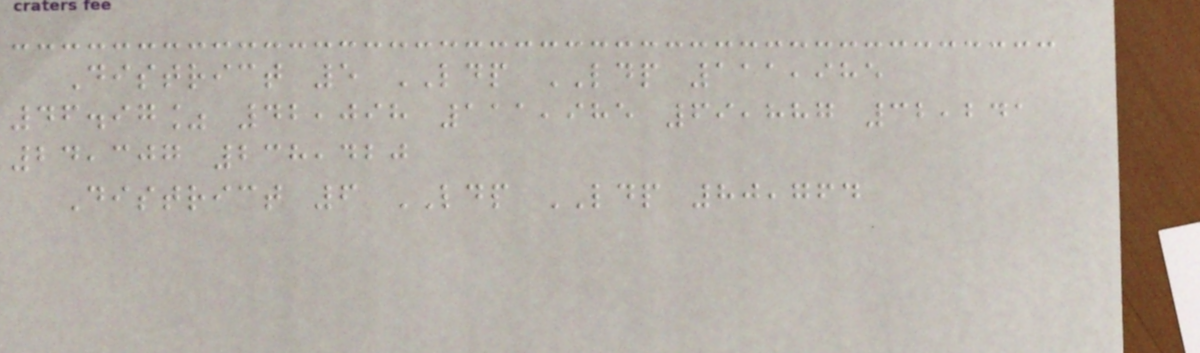District 5 LDP LDP 111,985
46.97% 42,098 111,985 69,887 32,241
24,307 238,420
District 6 LDP LDP 80,764
